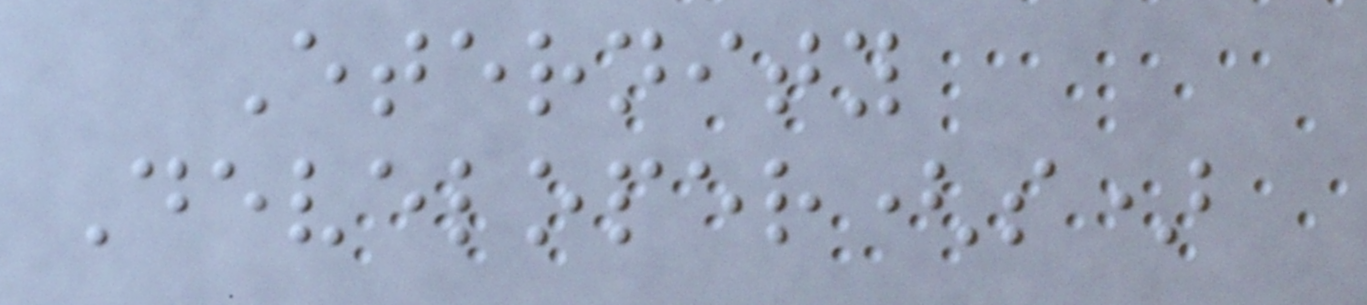Eternity
Developer(s)
